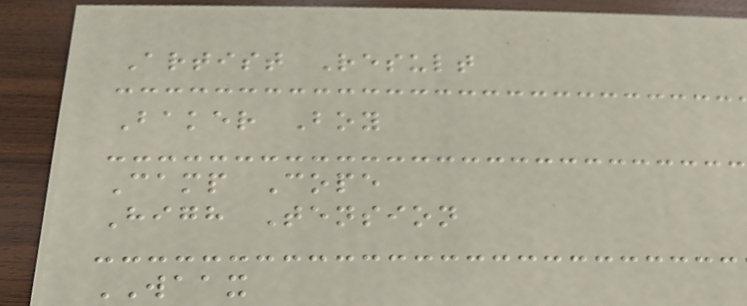Artist Result
Baker Boy
Camp Cope
High Tension
WAAX
